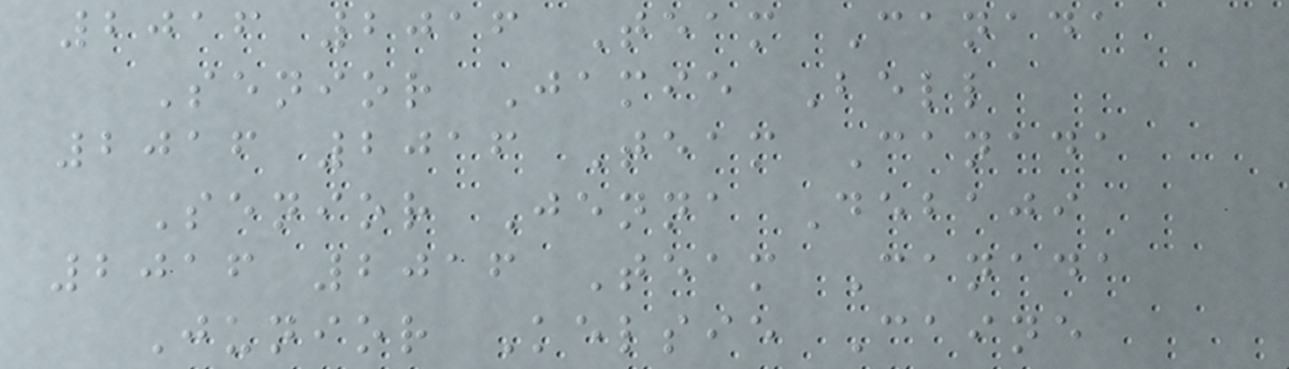2016 2016 Team Canada
Senior Jamie Bell
2016 2016 Team Canada
Senior Jenna Debaji
2016 2016 Team Canada
Junior Kelsie Caine
